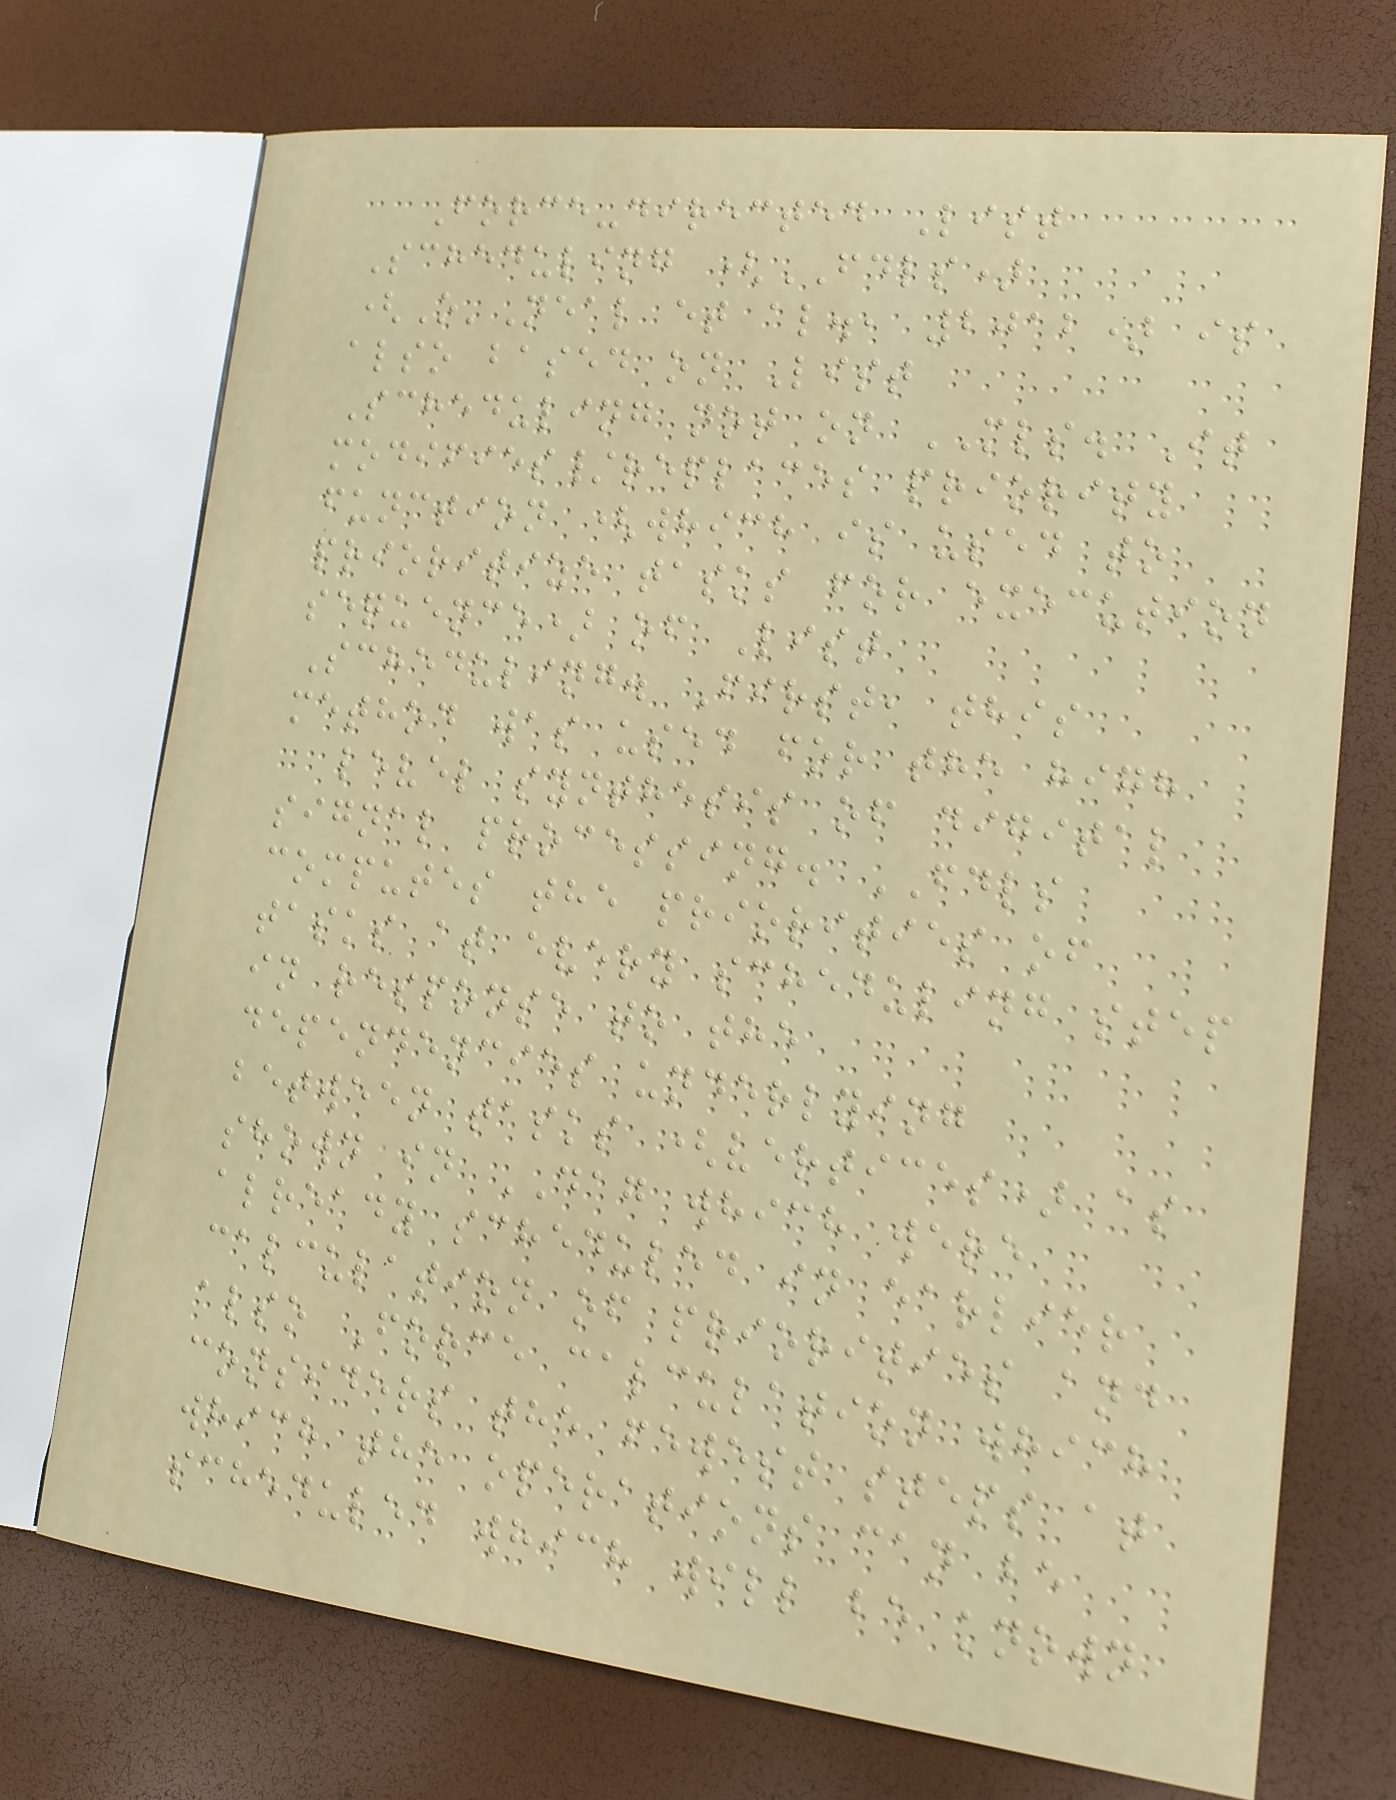Force-directed List
Scheduling (FDLS)
(O'Neal et al., 2012) is
also based on List
Scheduling not on MLS. It
modifies/replaces priority
function (which is used to
prioritize tasks for execution
sequence) of List
Scheduling. First, this
method was used for the high
level synthesis of digital
signal processing. FDLS
computes the priorities of
tasks at every scheduling step
in response to the
dependencies underlying
between tasks (vertices) as
shown in DAG which were
already scheduled in earlier
calculation of priorities and
also Force calculation which
considers the fewest steps at
which the operations can be
scheduled which will be known
